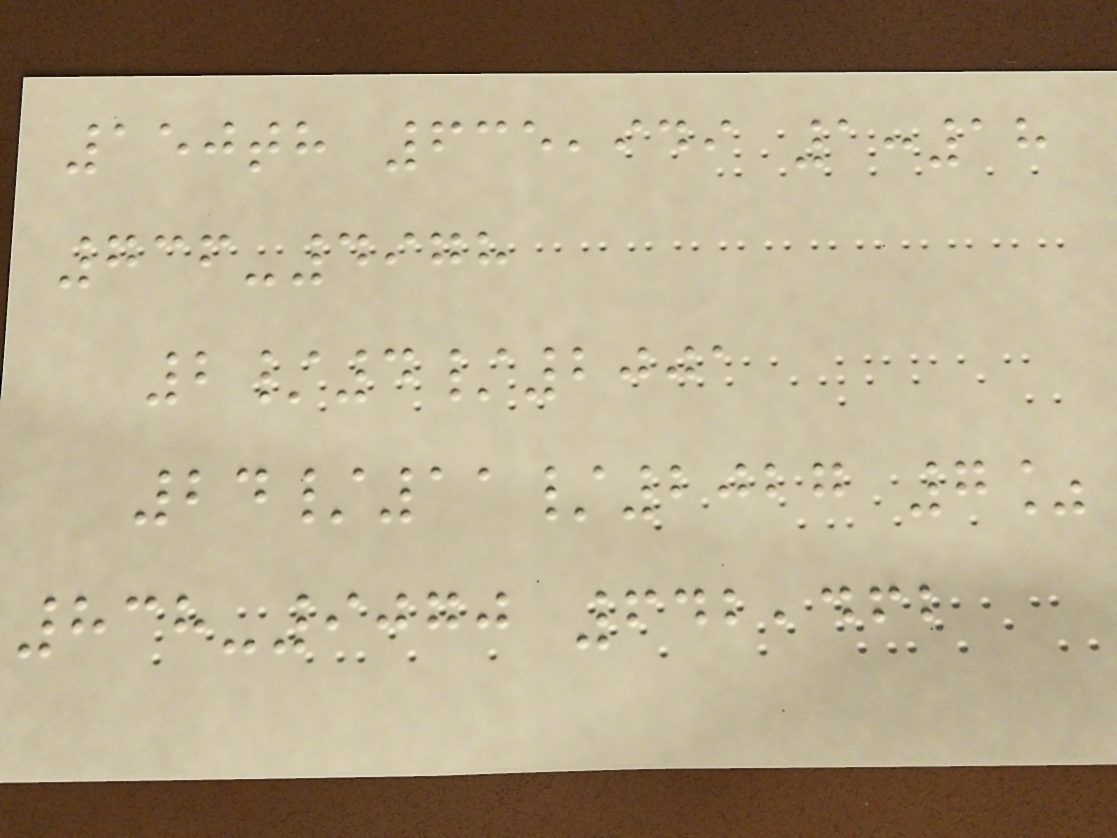150th 635,949 1:18
736-4978
2/4/2001
24/11/2027 7%
838-9070 642,462
